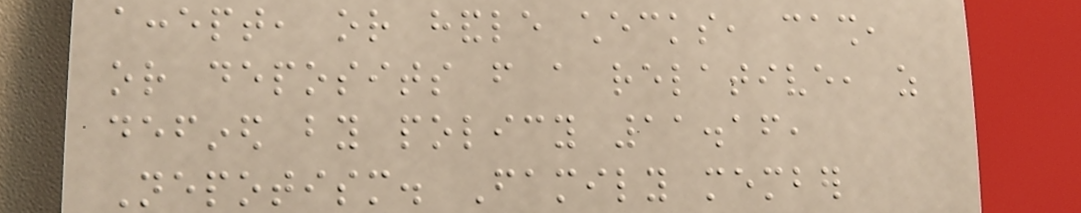accept, or handle checks, cash,
or deposits from a relative, as
defined by policy 11.16,
Nepotism. Family member
